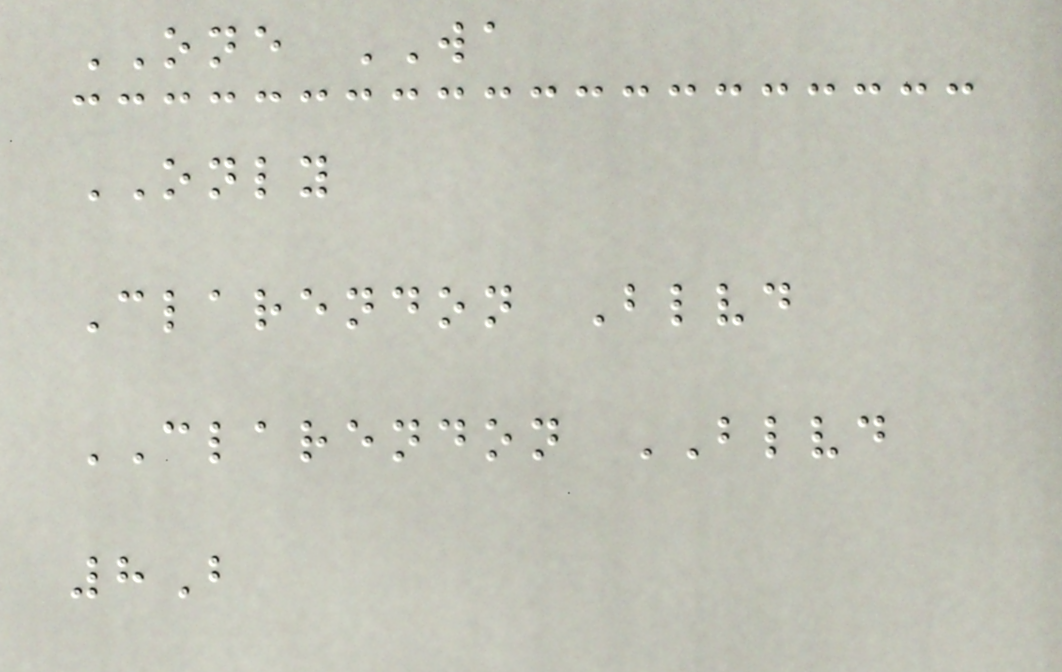ONE WA
ONLY
Clarendon Blvd
CLARENDON BLVD
8B
